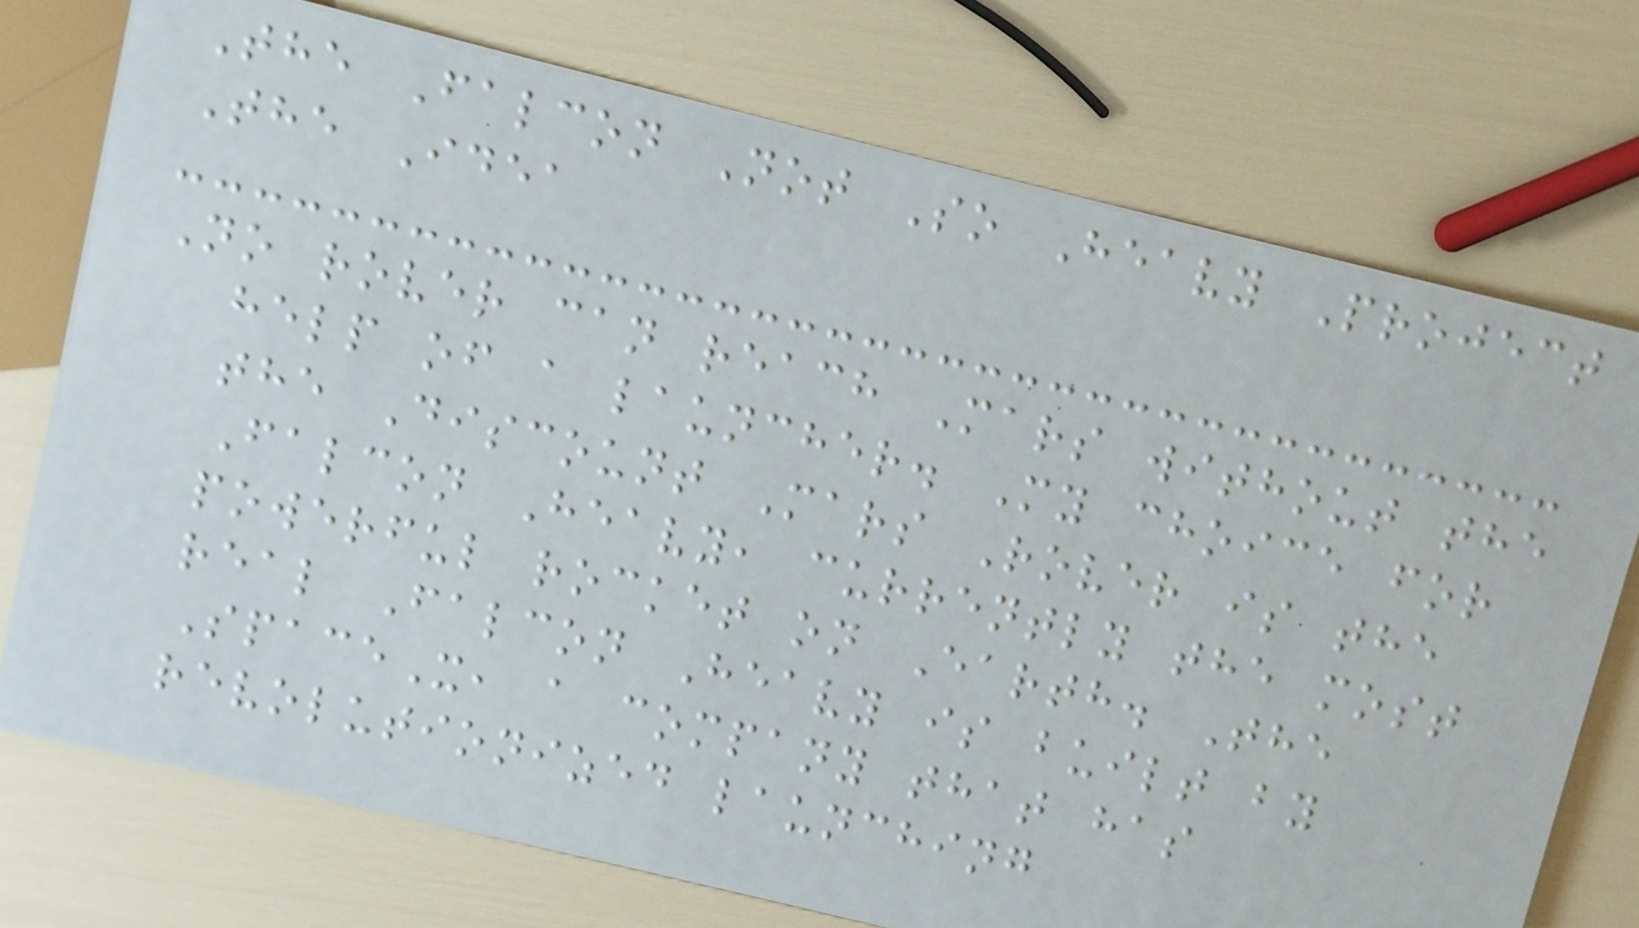The Falcon Not So Heavy Project
The Idea
No rover can reach Mars without the
help of a launcher. My choice for
the Discount Mars Rover is the
Falcon Heavy, currently the most
powerful rocket on Earth. The
real Falcon Heavy is built by
SpaceX, a company that has
revolutionized launching
